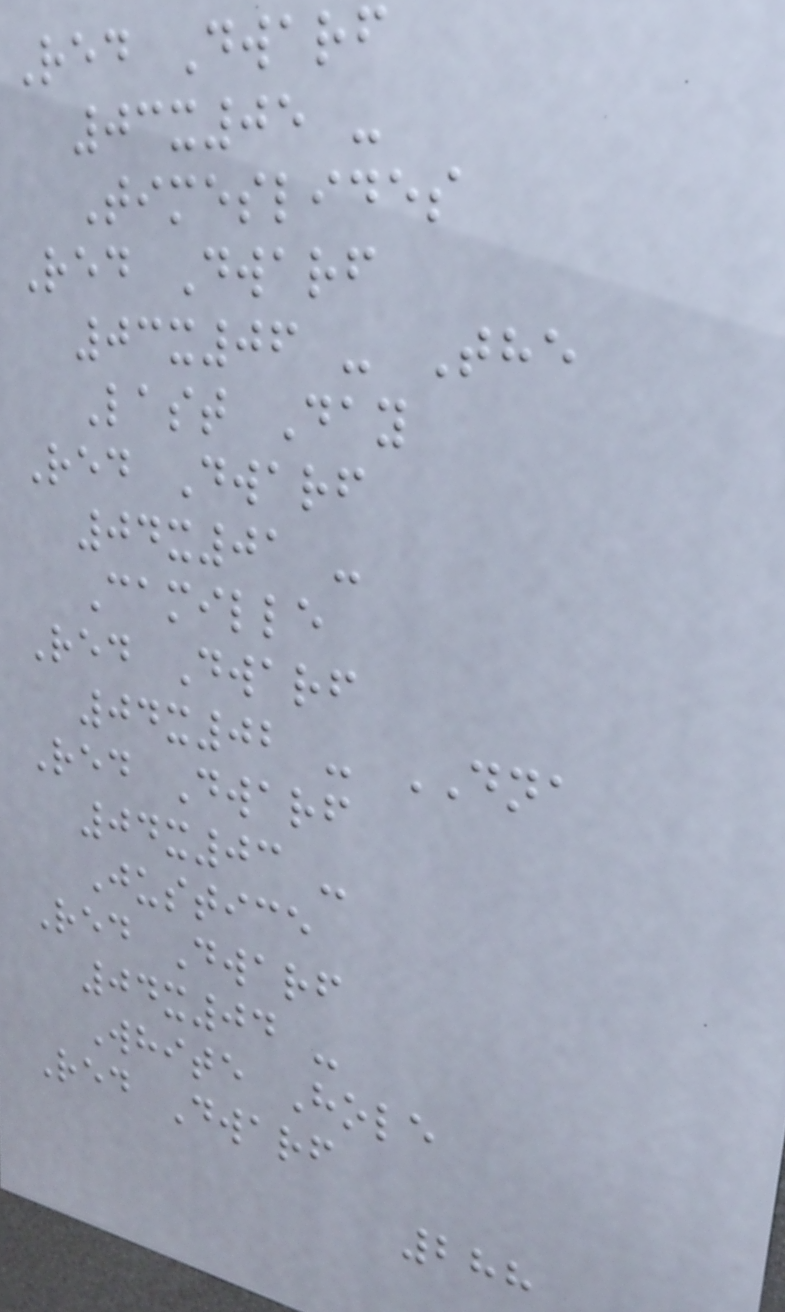Red Dwarf
03x05 -
Timeslides
Red Dwarf
03x06 - The
Last Day
Red Dwarf
04x01 -
Camille
Red Dwarf
04x02 - DNA
Red Dwarf
04x03 -
Justice
Red Dwarf
04x04 -
White Hole
Red Dwarf
288
